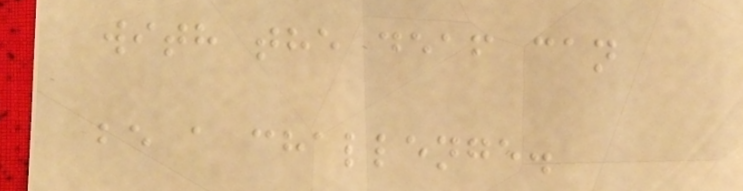with the deaf can
be a challenge.
